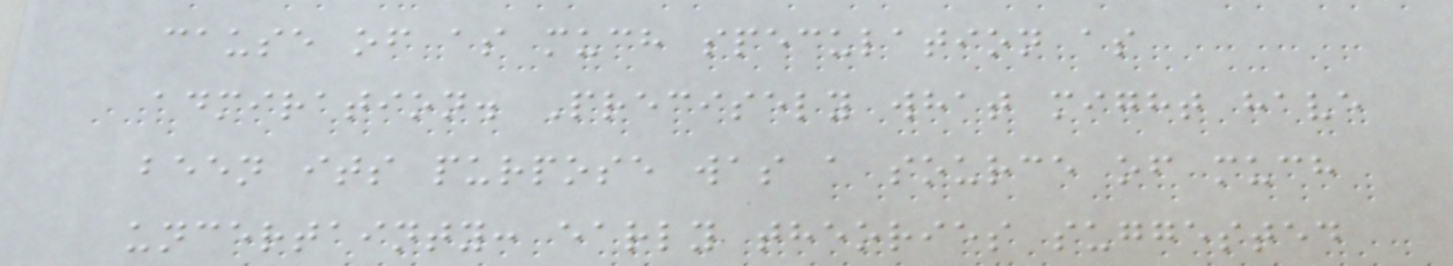cause of as much speculation as
admiration. Precisely what might have
been its purpose was a source of much
uncertainty: early theories suggested
